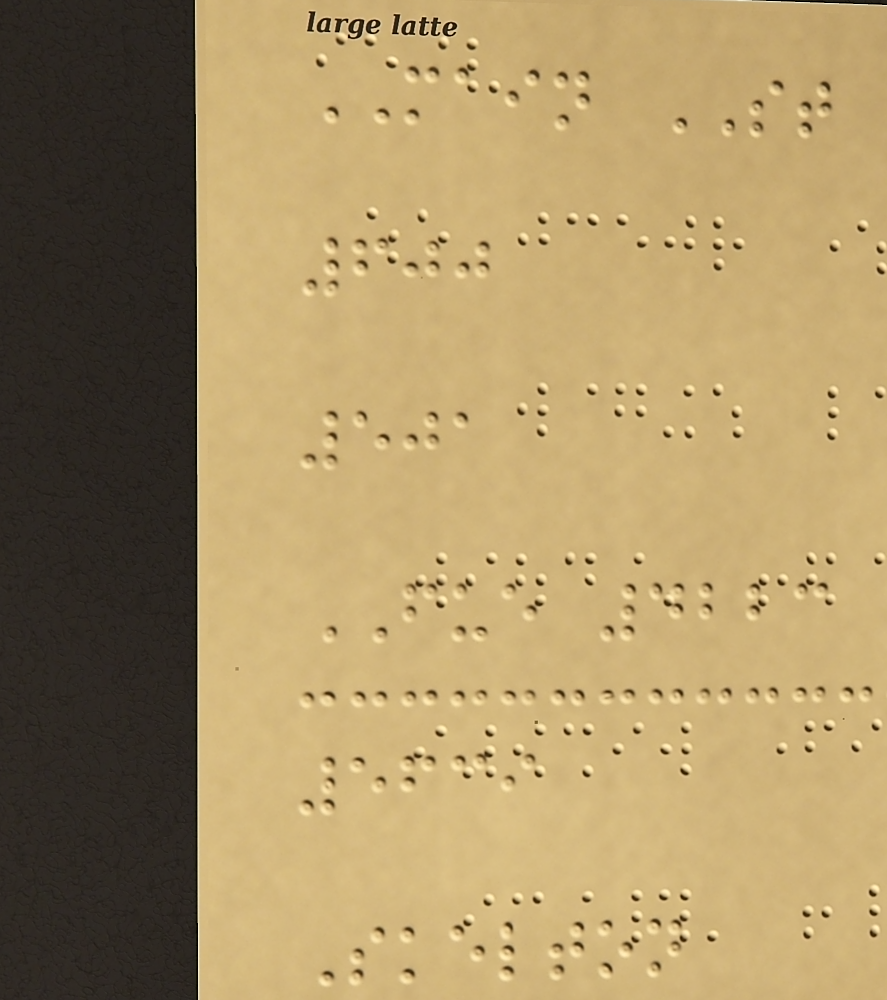MAIN ST
600
501
FUE 4223
5639
Skelton
